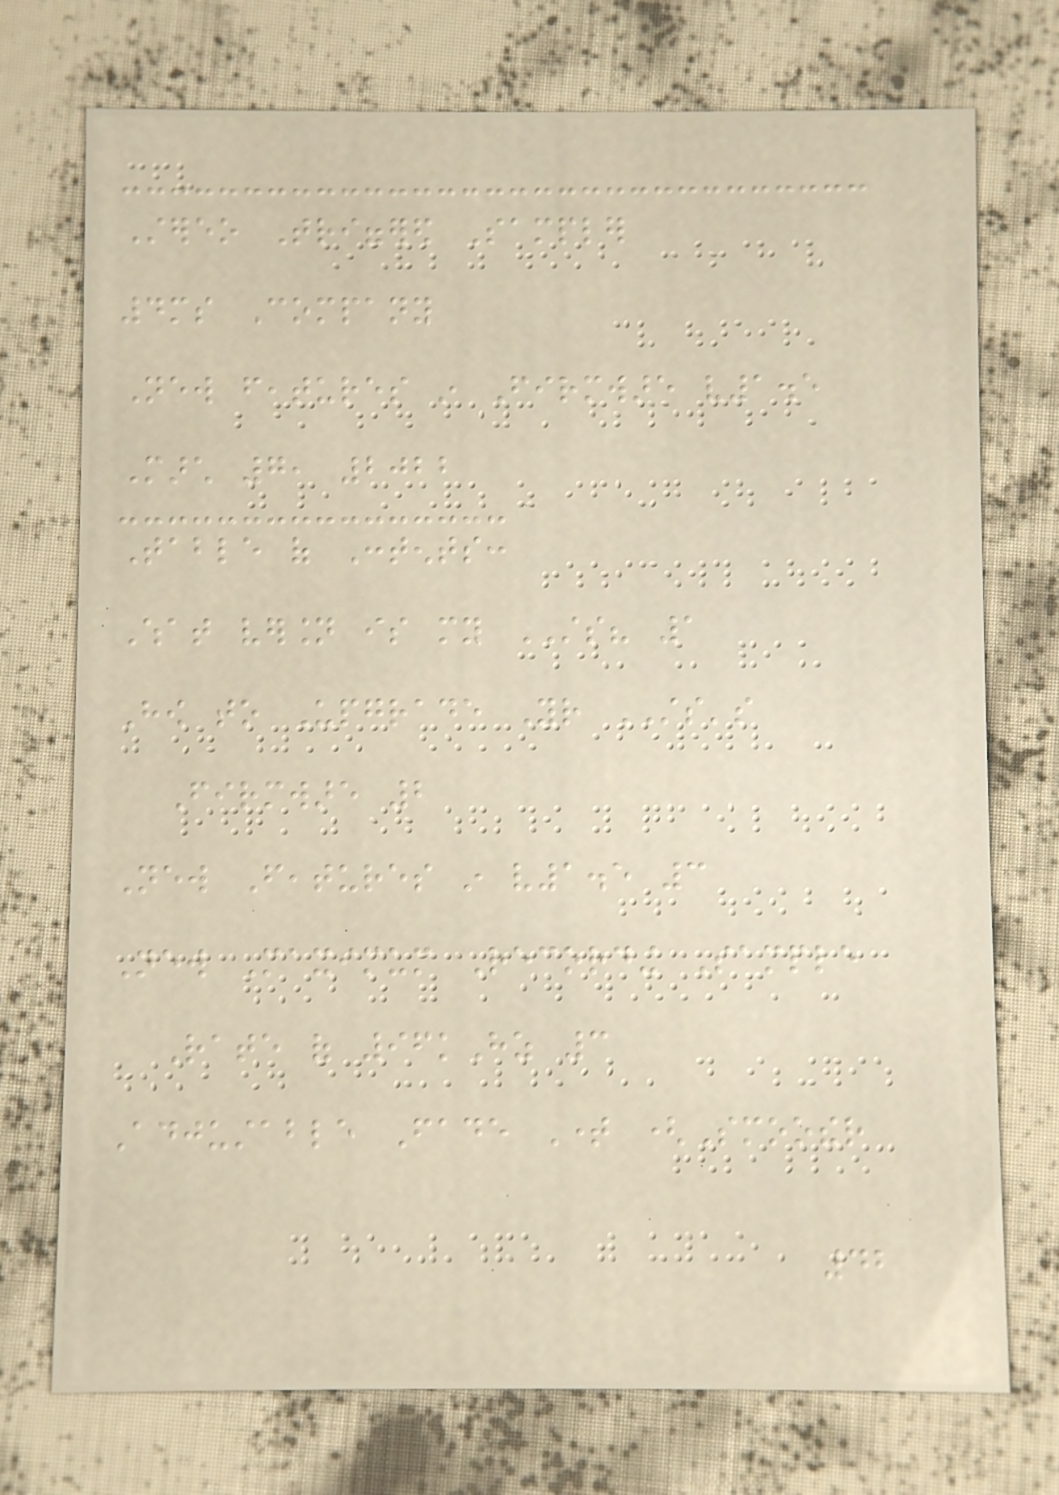Stereo Triggered Sampler
4ms Company
New features in Firmware v1.5
March 7, 2022
Table of Contents:
What version is my STS? 1
How to Upgrade Your STS's
Firmware 2
New Features in v1.5 3
New Maximum Recording Sample
Rate of 96kHz 3
Adjustable Fade Time (Smoother
42
